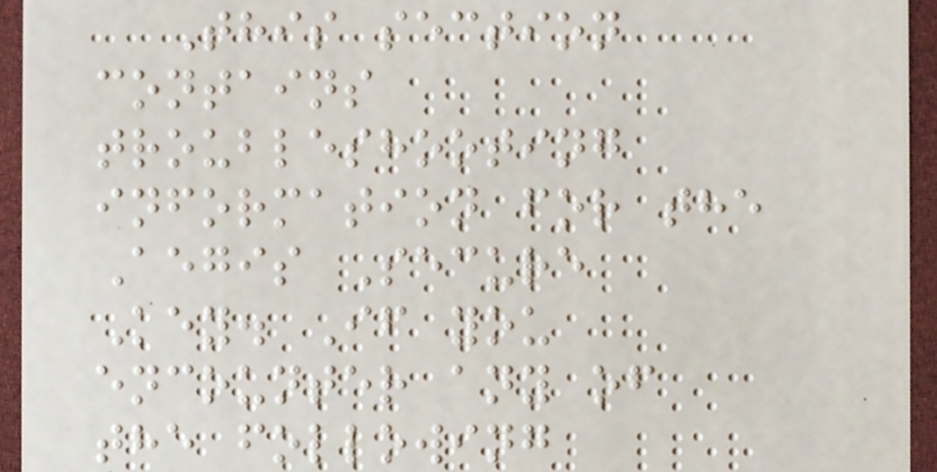This section
contains
troubleshooting
information for the
Aegis Secure
Key. If you
encounter any of
the following
